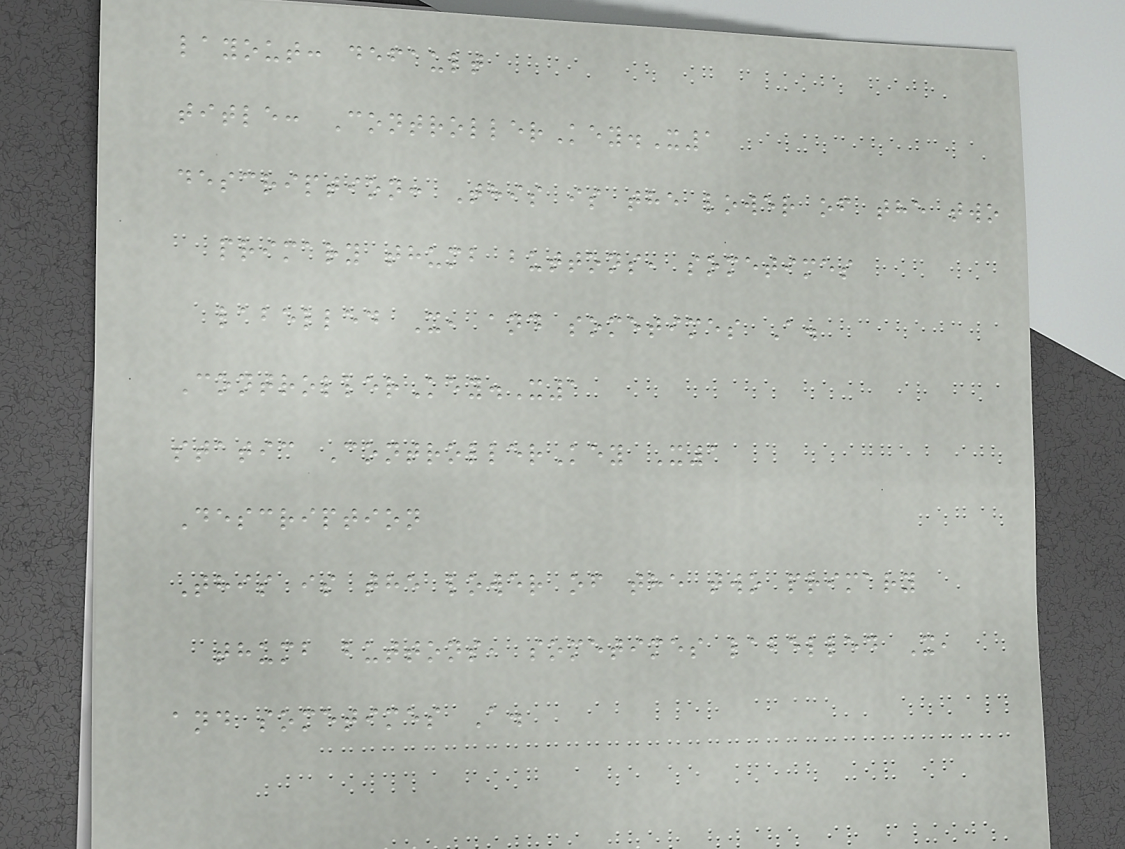layout: default
title: ControllerKey.X1
description: This is the lower of the two
primary thumb buttons, sometimes
labelled X, and sometimes A.
ControllerKey.X1
static ControllerKey X1
Description
This is the lower of the two primary
thumb buttons, sometimes labelled X,
and sometimes A.
